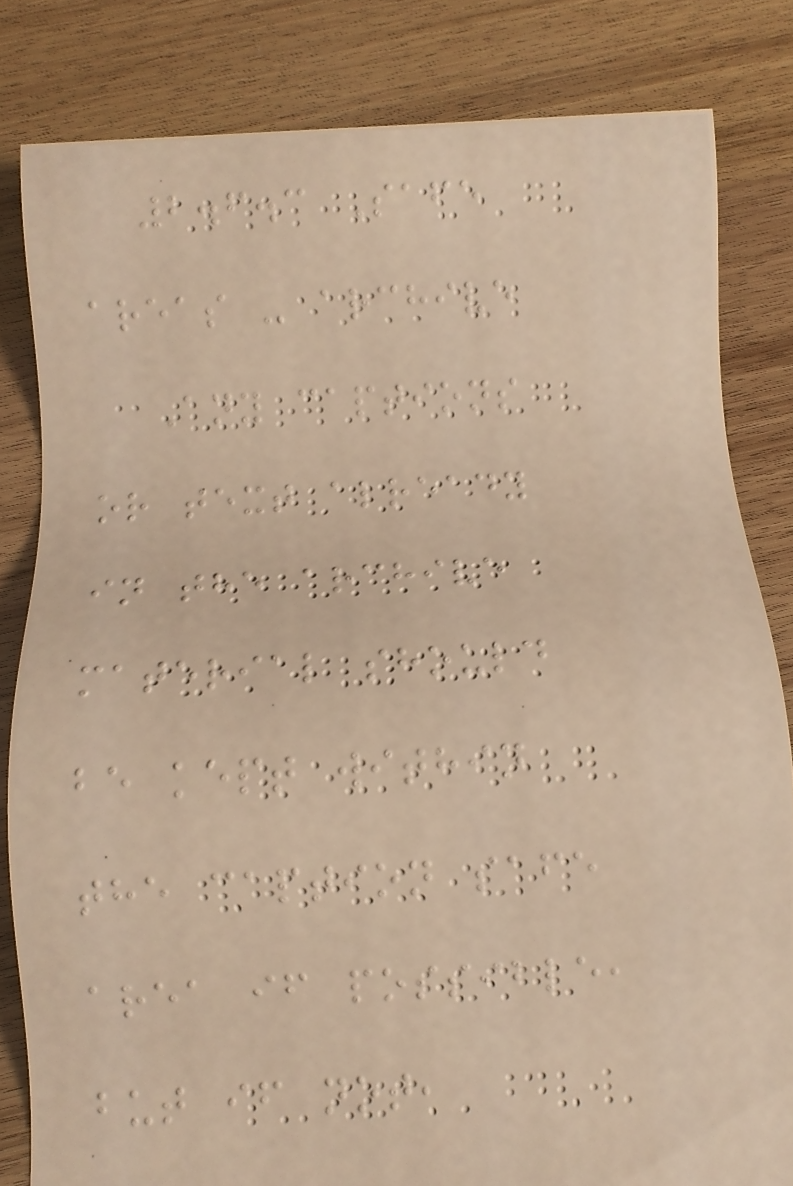2.6.3 Safe
areas - archive
Any captions
or text already
in the archive
material should
be kept within
the caption safe
area if possible,
but if not,
